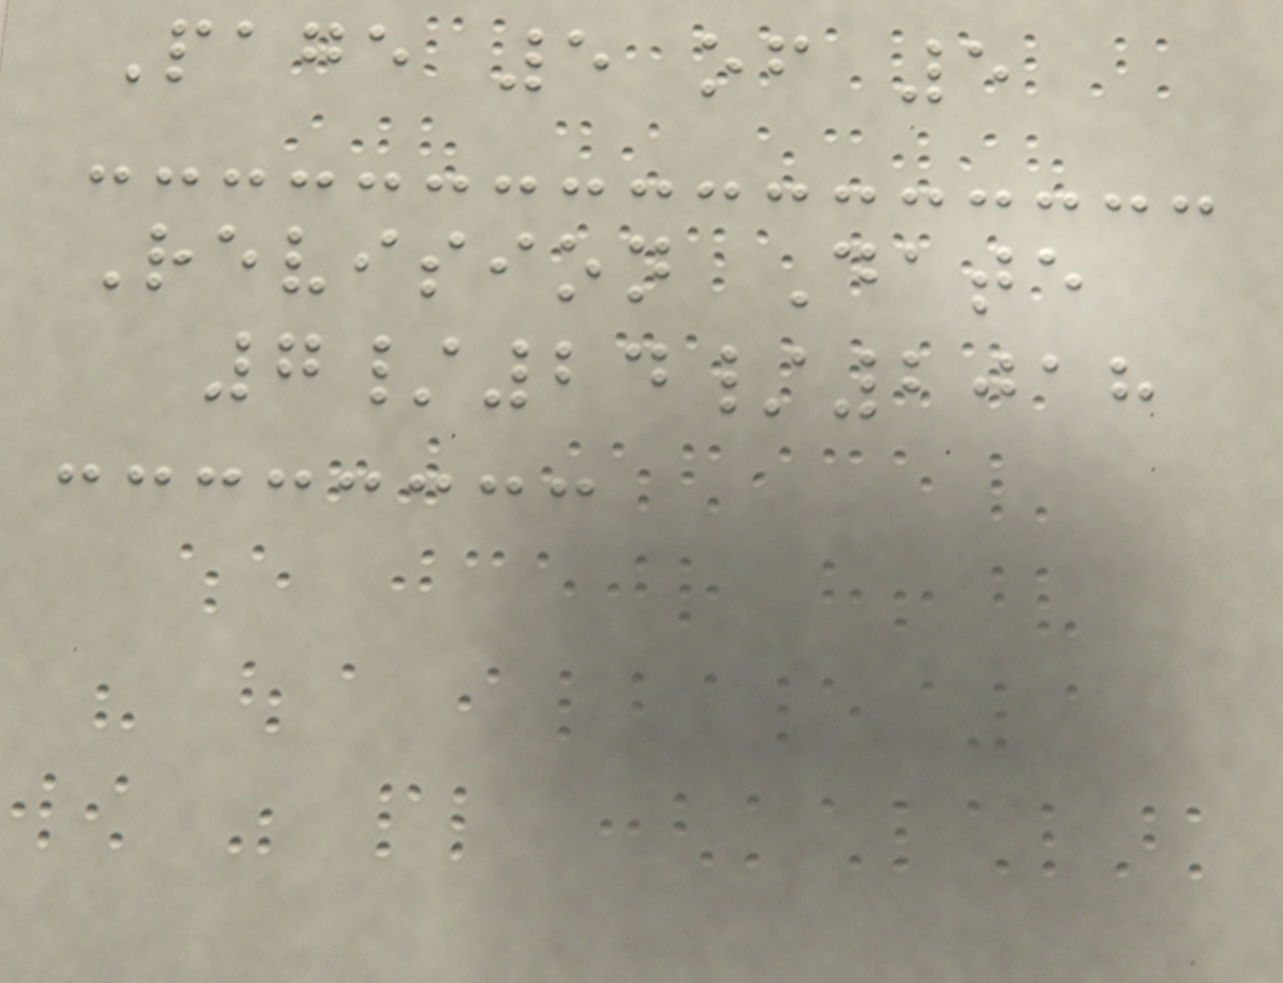Page 5 of 5
Revision Date
7/24/2018
